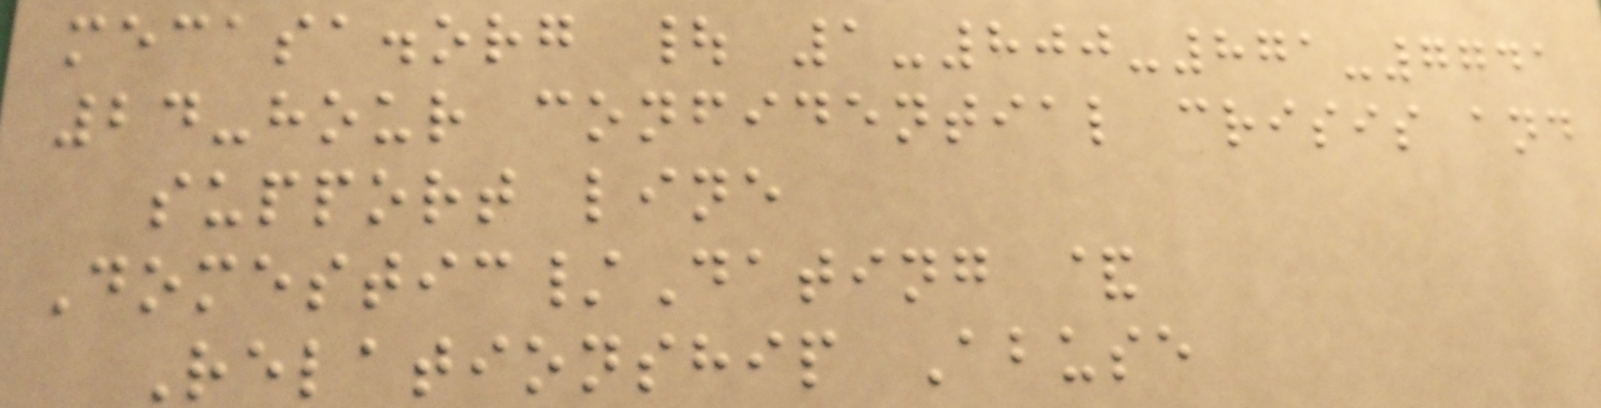mecasa.org | 1-800-871-7741
24-hour confidential crisis and
support line
Domestic/Dating &
Relationship Abuse
